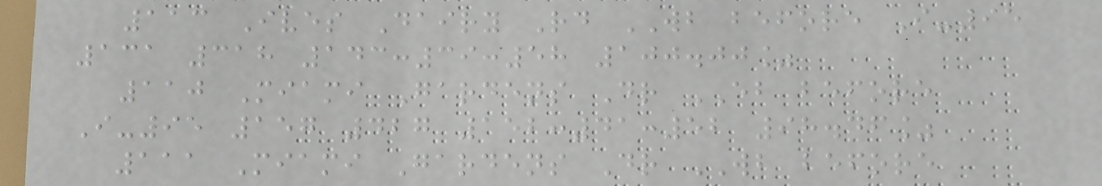113 Ives Dairy Rd WB before I-95
131 318 143:39:58 100.00%
110 Miami Gardens Dr EB before
I-95 157 427 152:41:52 98.46%
111 Miami Gardens Dr WB before
